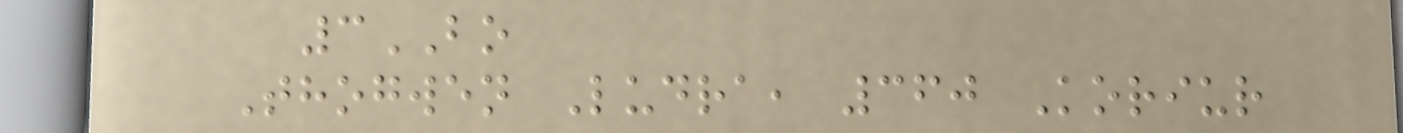3BO
Thogwen Ludra, 360 Koriur
